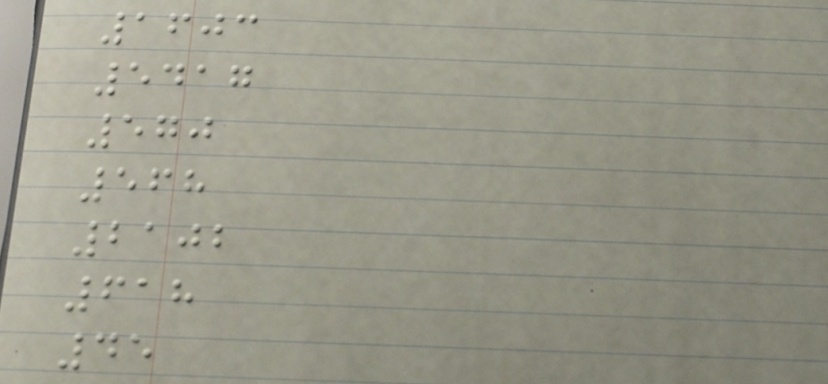1603
5417
570
568
2102
618
45
